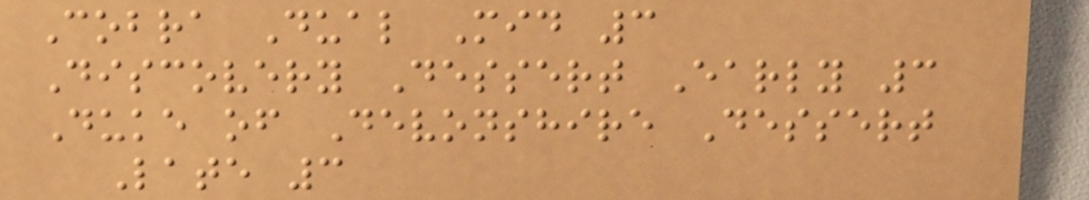Cobra Dual Mid 3
Discovery Dessert Early 3
Duke of Devonshire Dessert
Late 3
